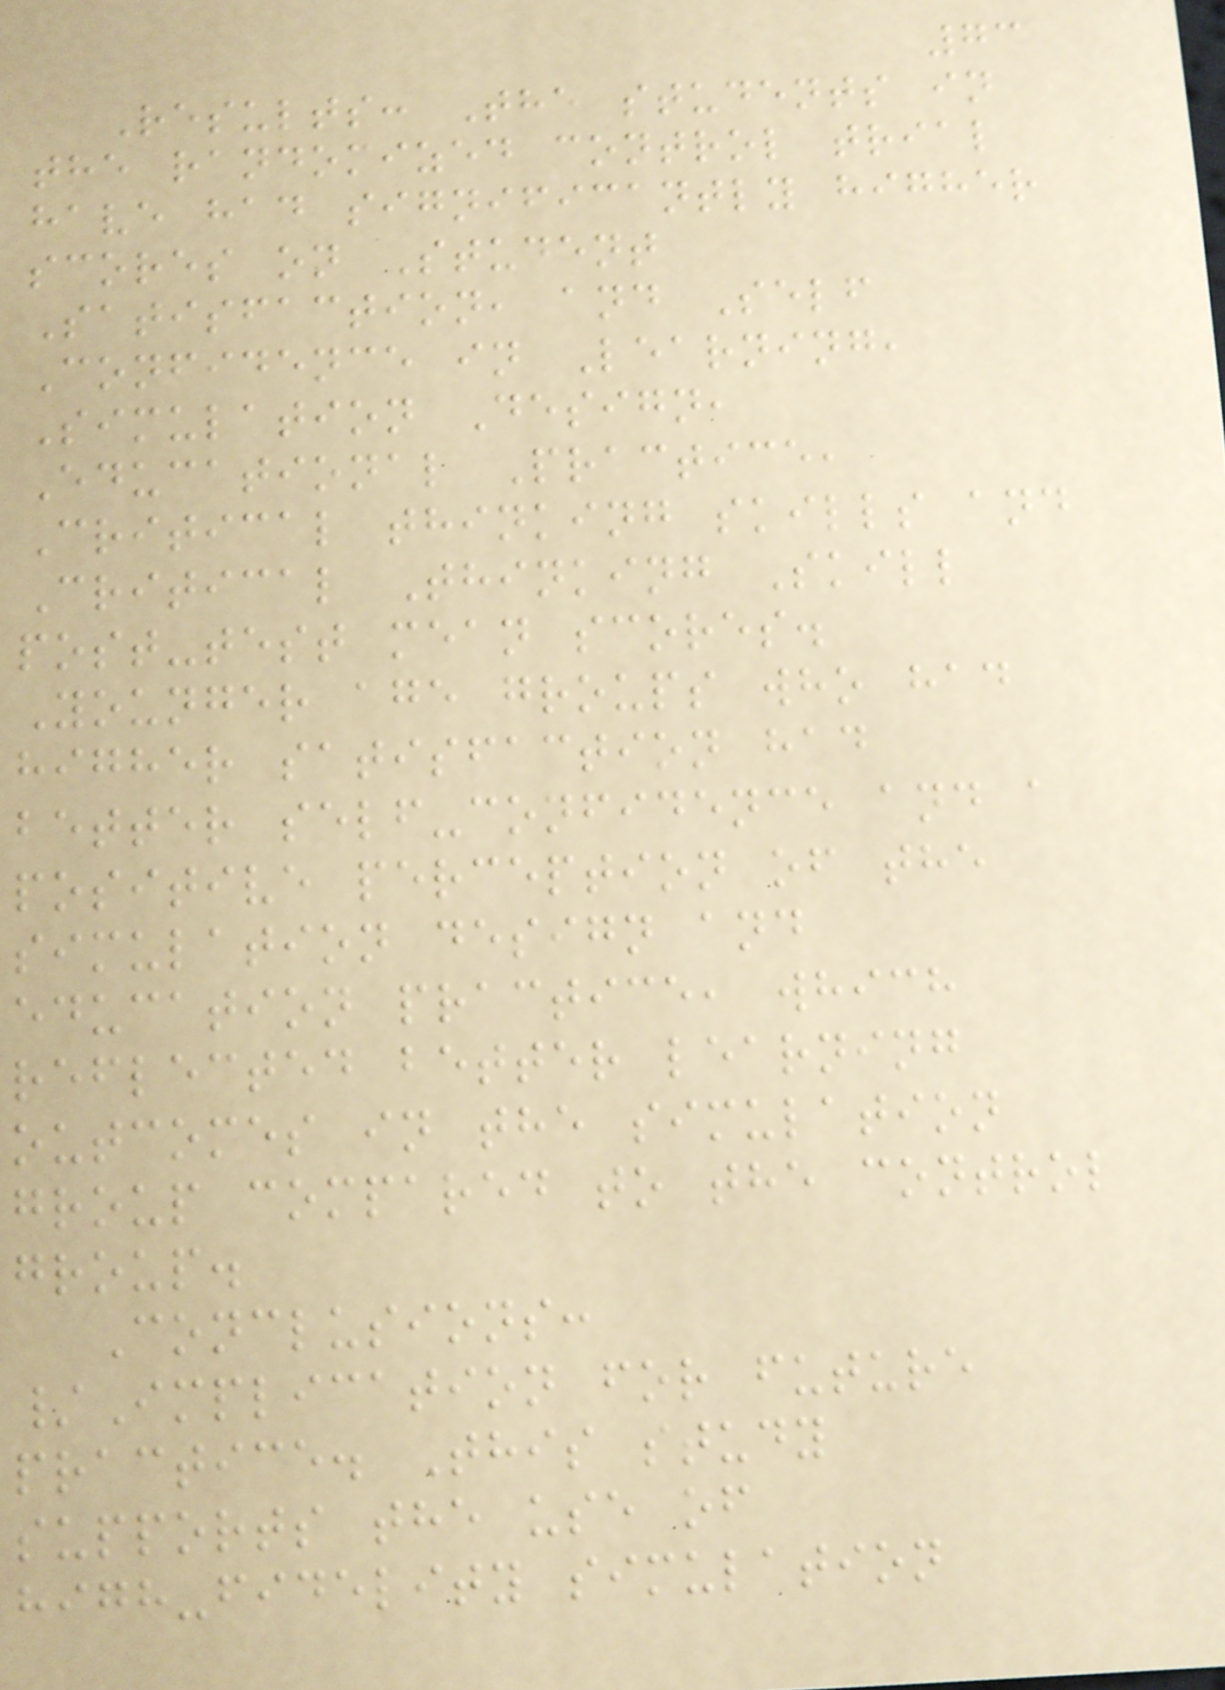73
Results: The students in
the randomized control trial
have had significantly higher
scores on Student
Satisfaction, and Self
Confidence in Learning,
Simulation Design,
Educational Practice,
Critical thinking skills and
Critical Thinking Skill
post-test mean scores.
Younger age groups who had
higher satisfaction had
better self-confidence and a
positive perception of the
simulation design and
education practice, which
reflected better learning
outcomes in the simulation
group compared to the control
group.
Conclusions:
/Implication for future
practice. This study
supports the use of
high-fidelity simulation
